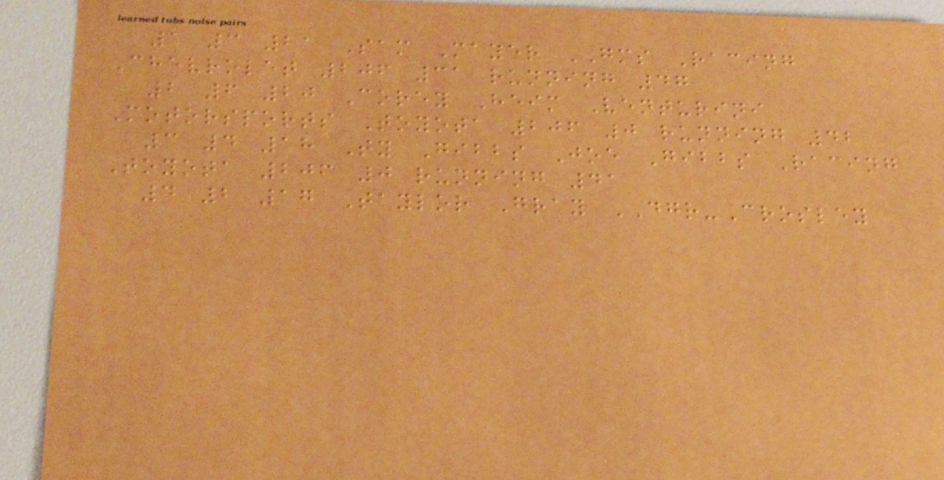1 3 21 Sam Mayer GMS Racing
Chevrolet 206 31 running 47
2 6 20 Corey Heim Venturini
Motorsports Toyota 206 0 running 42
3 4 18 Ty Gibbs Joe Gibbs Racing
Toyota 206 0 running 41
4 2 17 Taylor Gray DGR-Crosley
